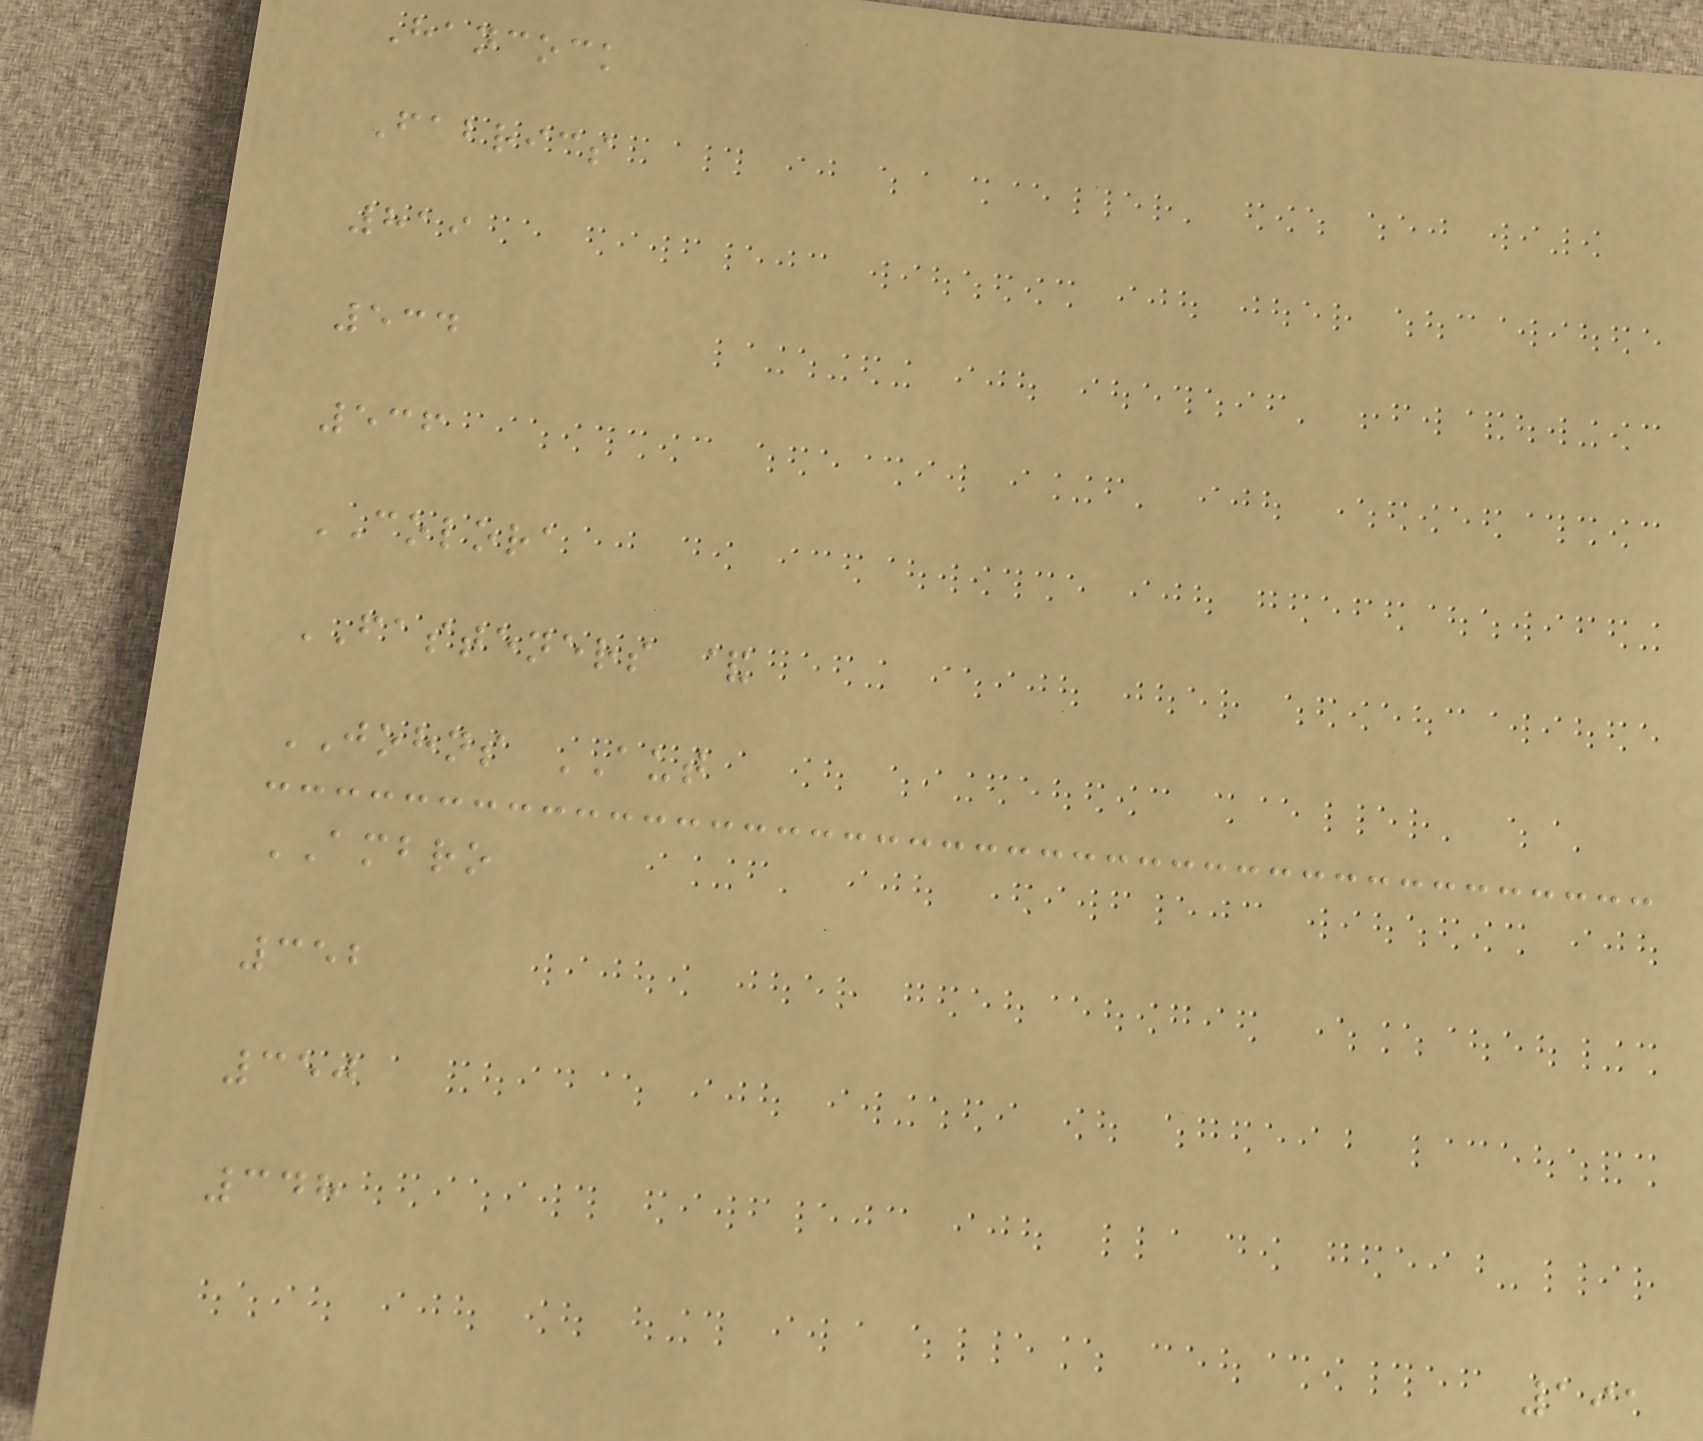Hancock
Fabrics
819
534
536
COLORA
FASTENERS &
JOHNS AUT
AMBRO
352
350
348
191
